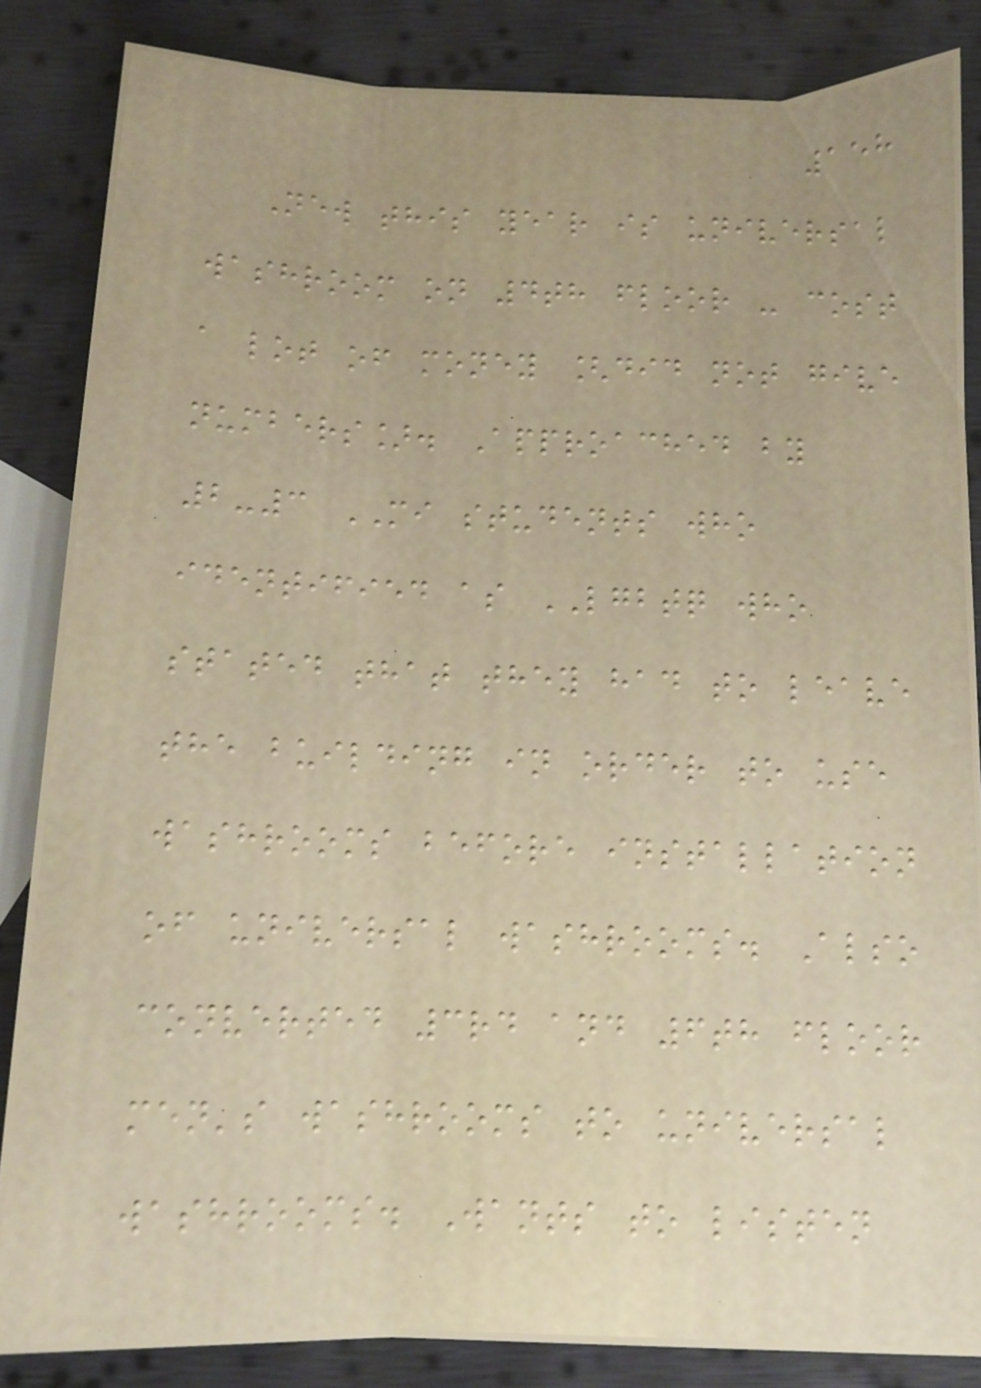158
New this year is universal
washroom on 4th floor - cost
a lot of money [did not give
numbers]. Approached by
2-3 MI students who
identified as LGBTQ who
stated that they had to leave
the building in order to use
washrooms before installation
of universal washrooms. Also
converted 3rd and 6th floor
men's washrooms to universal
washrooms. Wants to listen
